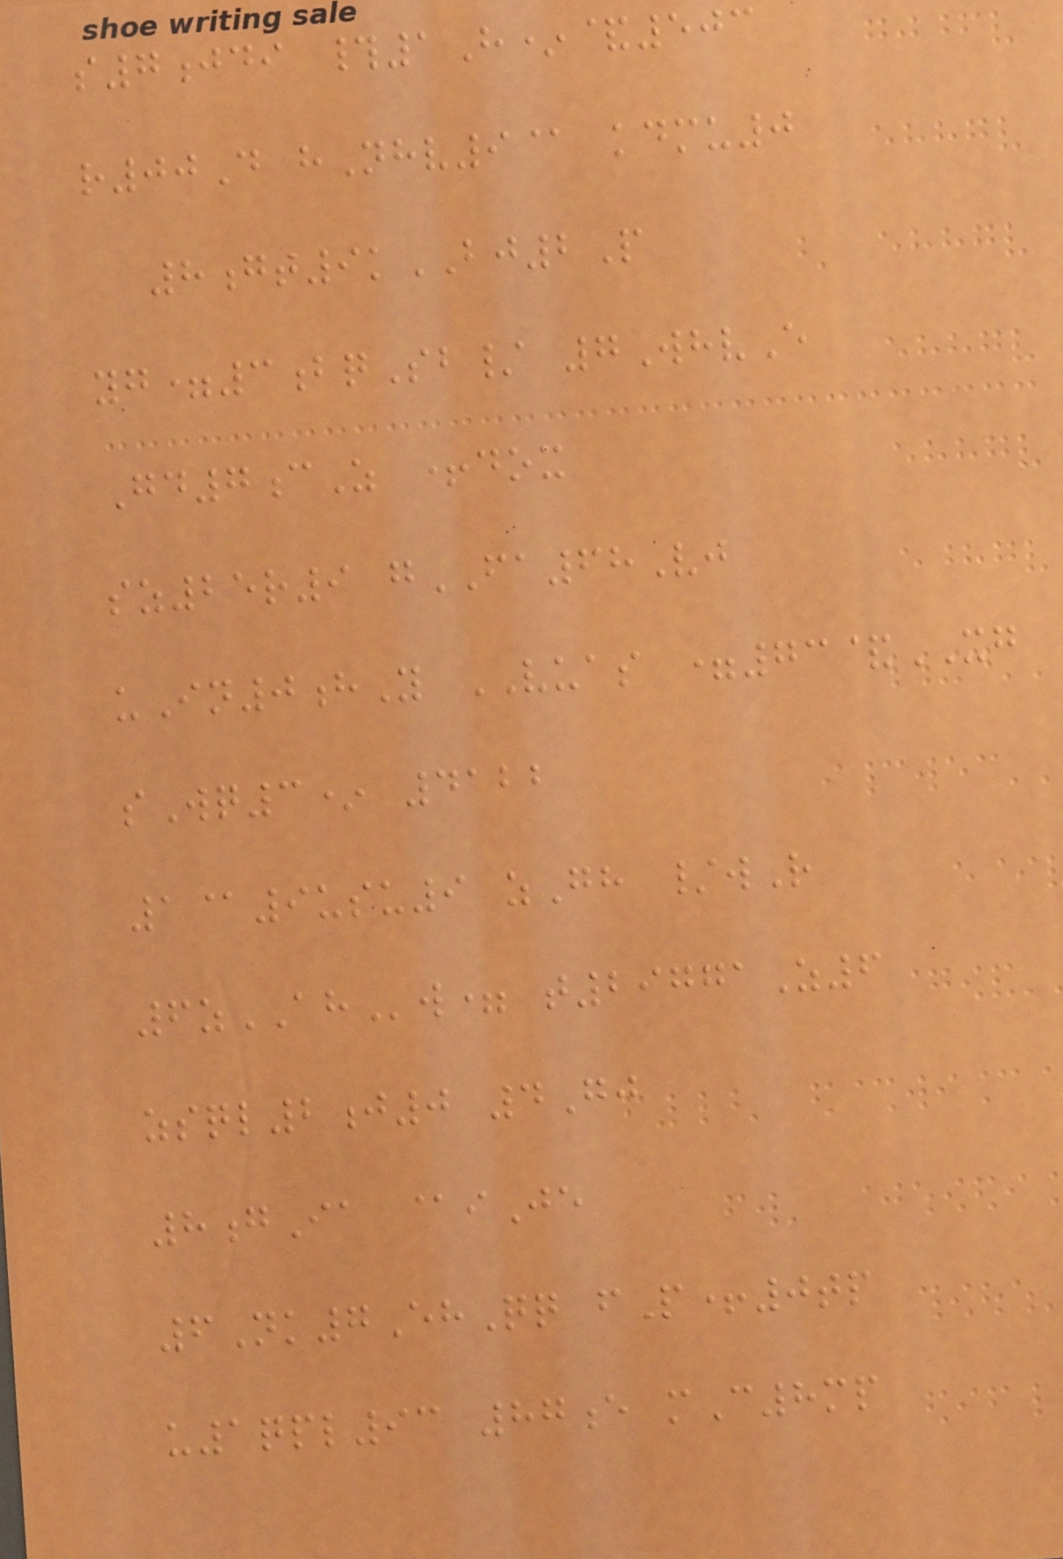s7jdi #1H*&503
r00D hNhv9@ kdmu0
8gt9kBJ2P
yg=3bqSb/ 7WhvE
Gd7cZ +dox
sz25r9 gFA68Vj
uIn0hY VUAS =73&XG
sWq3* 4122
1@9usu9 zGh /wR
6zAHw= t29771Z6
zsql2j0 4Gj
8gIa @iJe
6Nk7EhQq fP+0tp
u1qpl93 87e mC8mp
